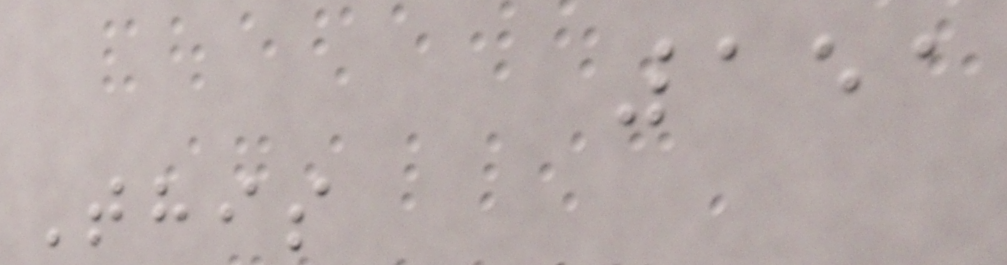151
This
